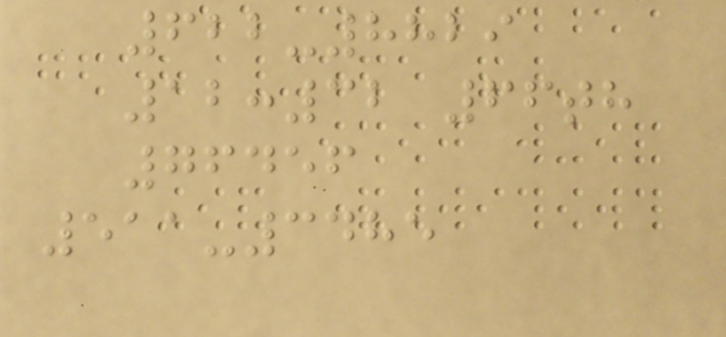622-8829
12:32 66th
76456
511-3485
